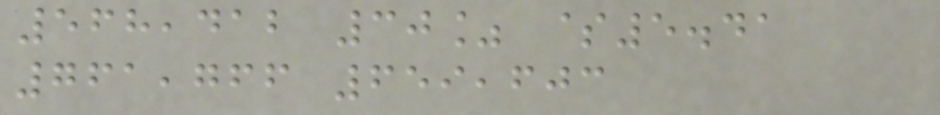568,412 30% $5.41
761,766 659,603
